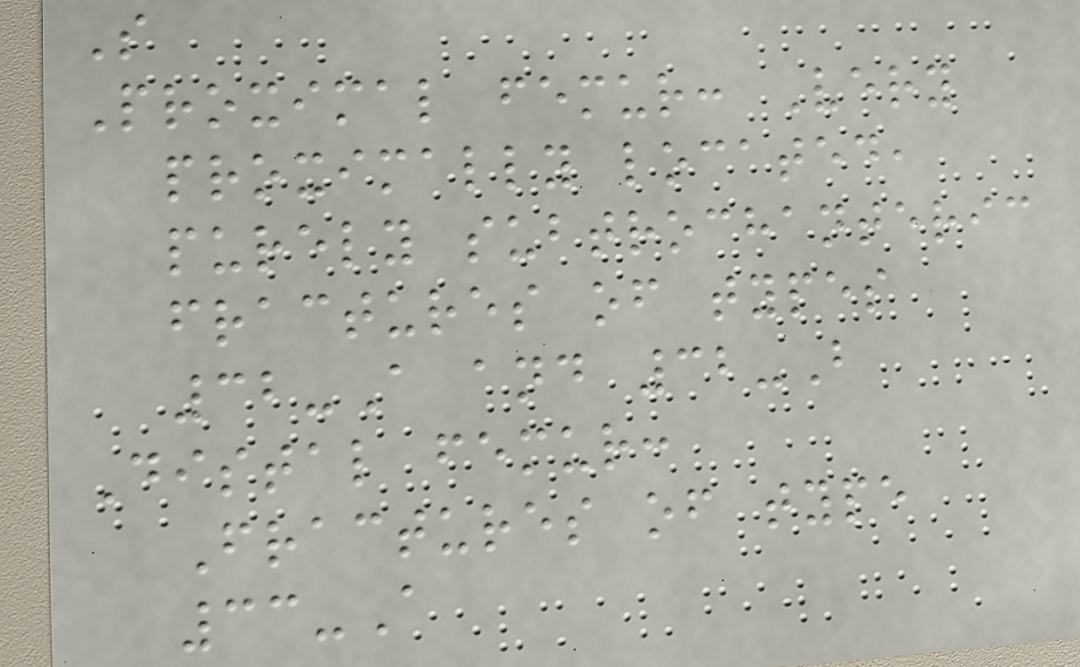S
Proximal femur: Very
proximally located,
purely subtrochanteric
fractures of types
32-A and 32-B
Distal femur:
Fractures of type
33-A
